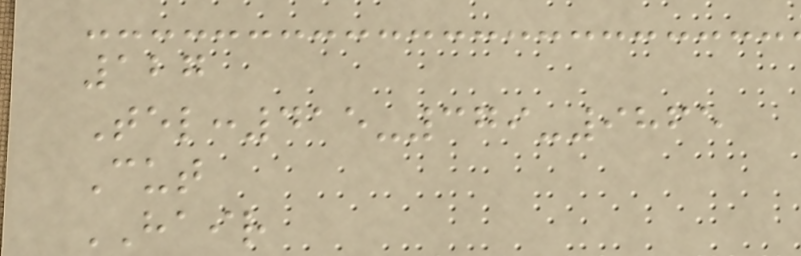127
Tel:415-379-9865
Cut
HAIR
